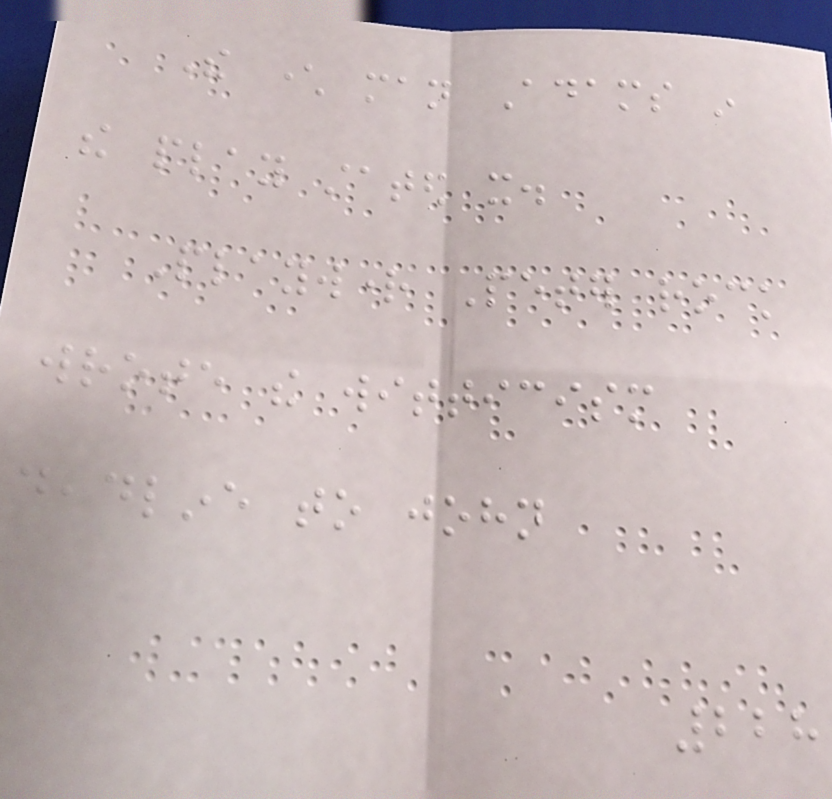The character man Adams in
the play stated it.
Playwright Peter rock
wrote the witticism
deadline to john
228
